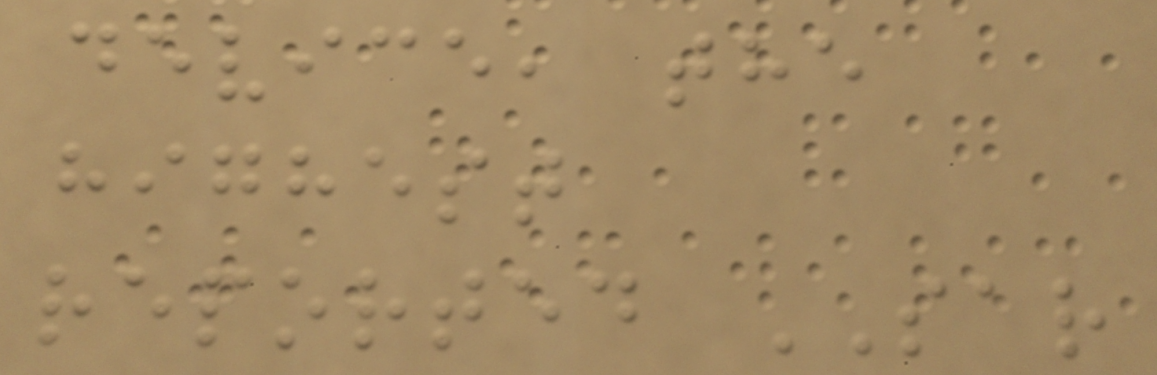device, the
highest
reported SAR
